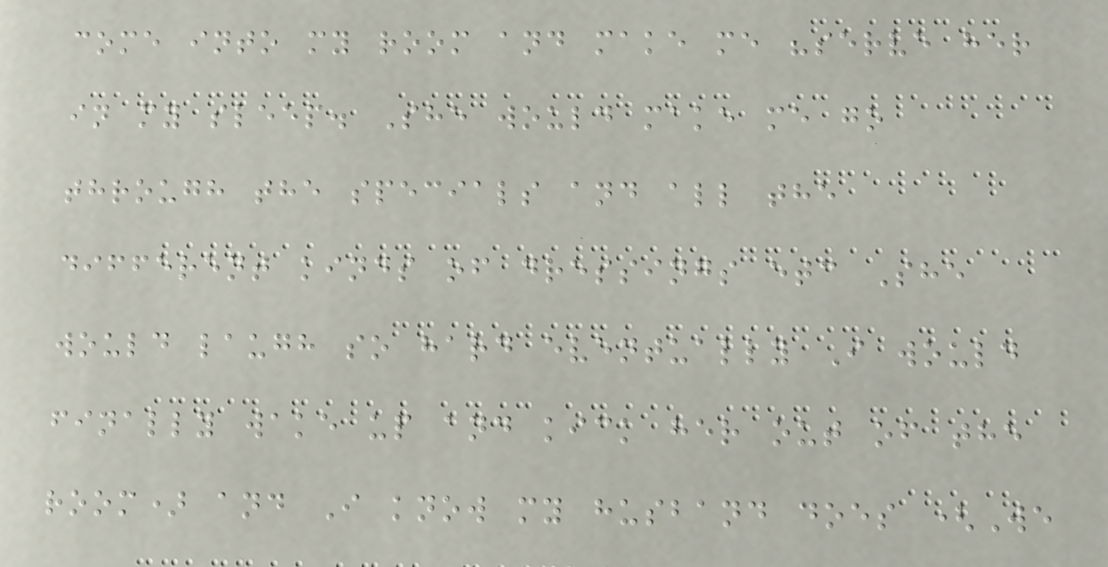come into my room and make me "serve her
in my sleep. She would make me go
through the specials and all the
different kinds of dressings etc She
would laugh so hard eventually I would
finally wake up and kick her out of the
room) and I know my husband does (We
